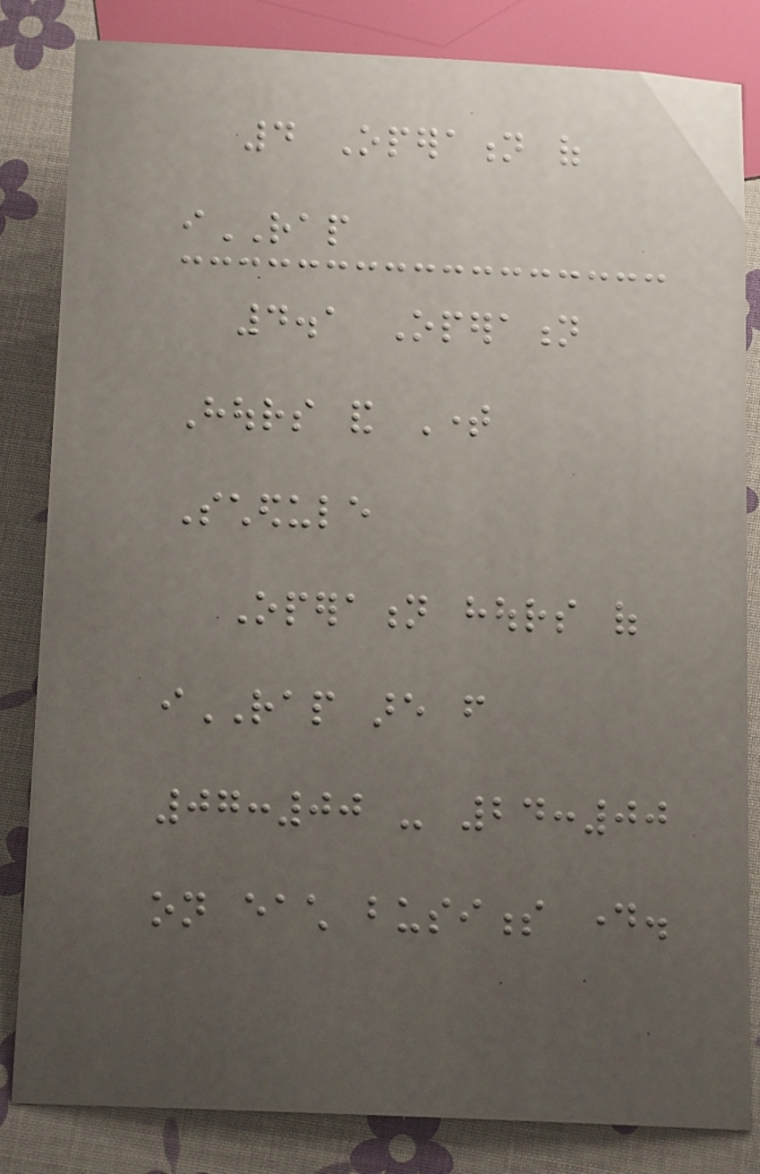4 Operation of
iRAP
4.1 Operation
Hours and Time
Schedule
Operation hours of
iRAP are from
07:00 - 24:00
on each business day.
